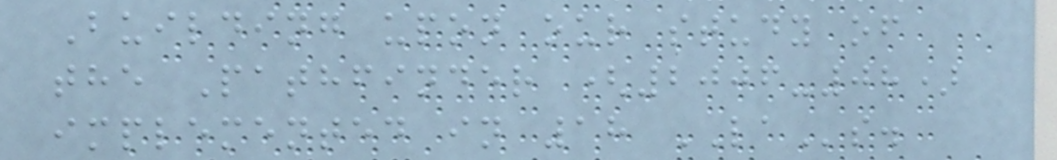Building upon our study of
the Pathfinder (2006-08)
implemented in 18 LAs.
